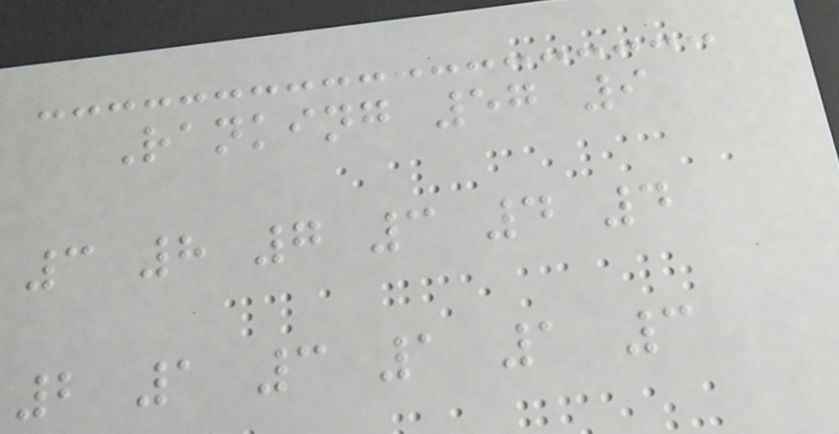Ranking 57 9
3 8 7 3 4 4
2 1 3 1 1 3
